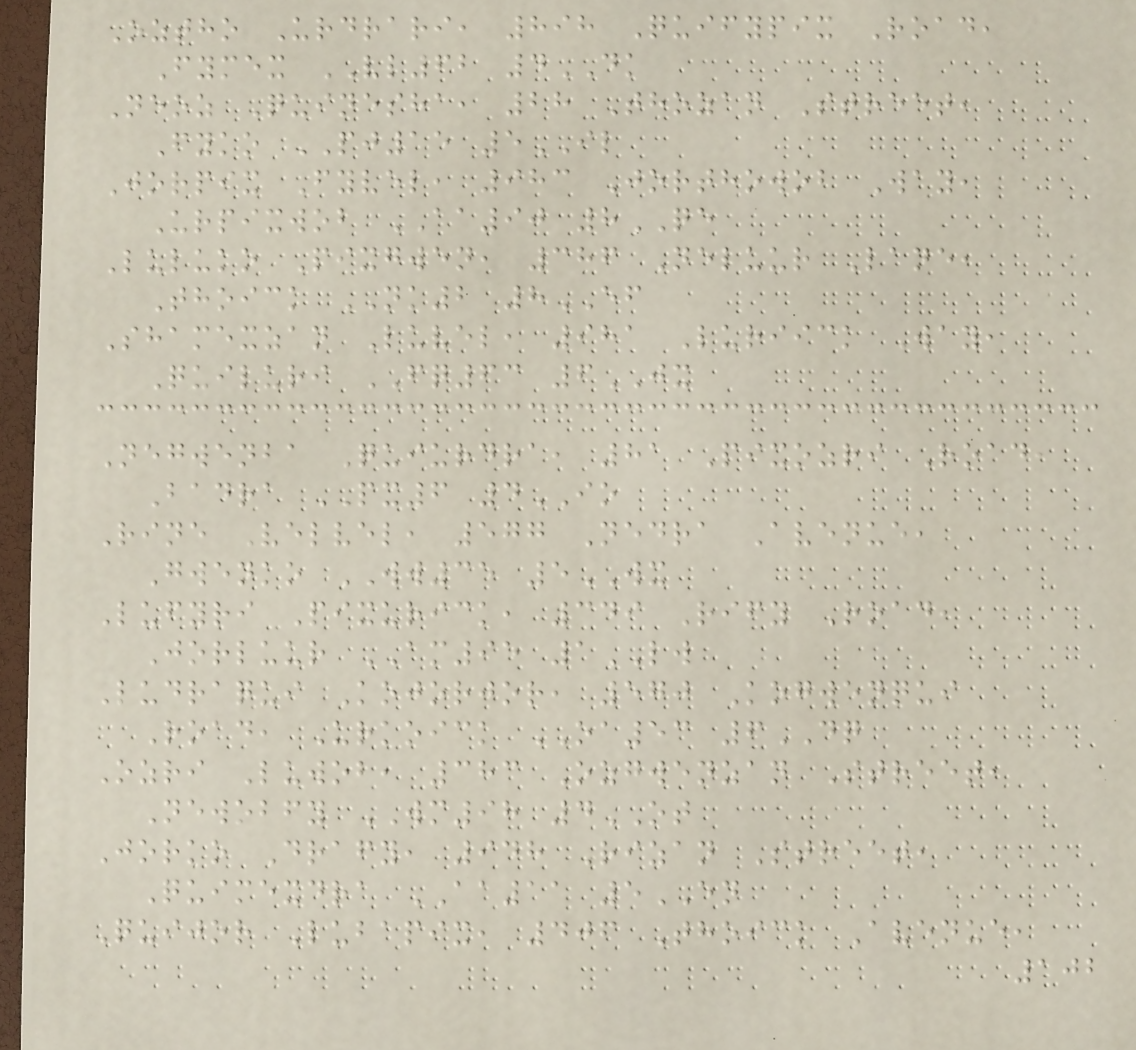Oztho Urdrari, 898 Quifypix Road,
Fymex VL62 4DK
Neoz Quinesha, 28 Thozan Street,
Fyko PJ15 5IL
Jorpix Fyvel, 983 Jorthowob Way,
Urpixwob AA90 8QE
Luluko Pixgwen, 386 Neluur Lane,
Thoick NK2 8EF
Shamexzan Luvel, 981 Luriick Way,
Quiluri FQ63 6JX
Negwenba Quiurdra, 81 Pixozri Road,
Badra PX6 4IO
Rine Velvel, 577 Nedra Avenue,
Gwenko WW35 5WX
Lufyri Pixurick, 349 Rify Road,
Jorluur AM95 1LW
Ludraqui Kojorjor, 570 Kogwenqui
Road, Urkoick OA53 6DQ
Ozri Luwob, 383 Ozgwenzan Street,
Newobfy WM98 4OT
Jorko Drafy, 948 Rizan Street,
Quimexdra AA11 5EN
Quijor Lubapix, 406 Thoick Avenue,
102
